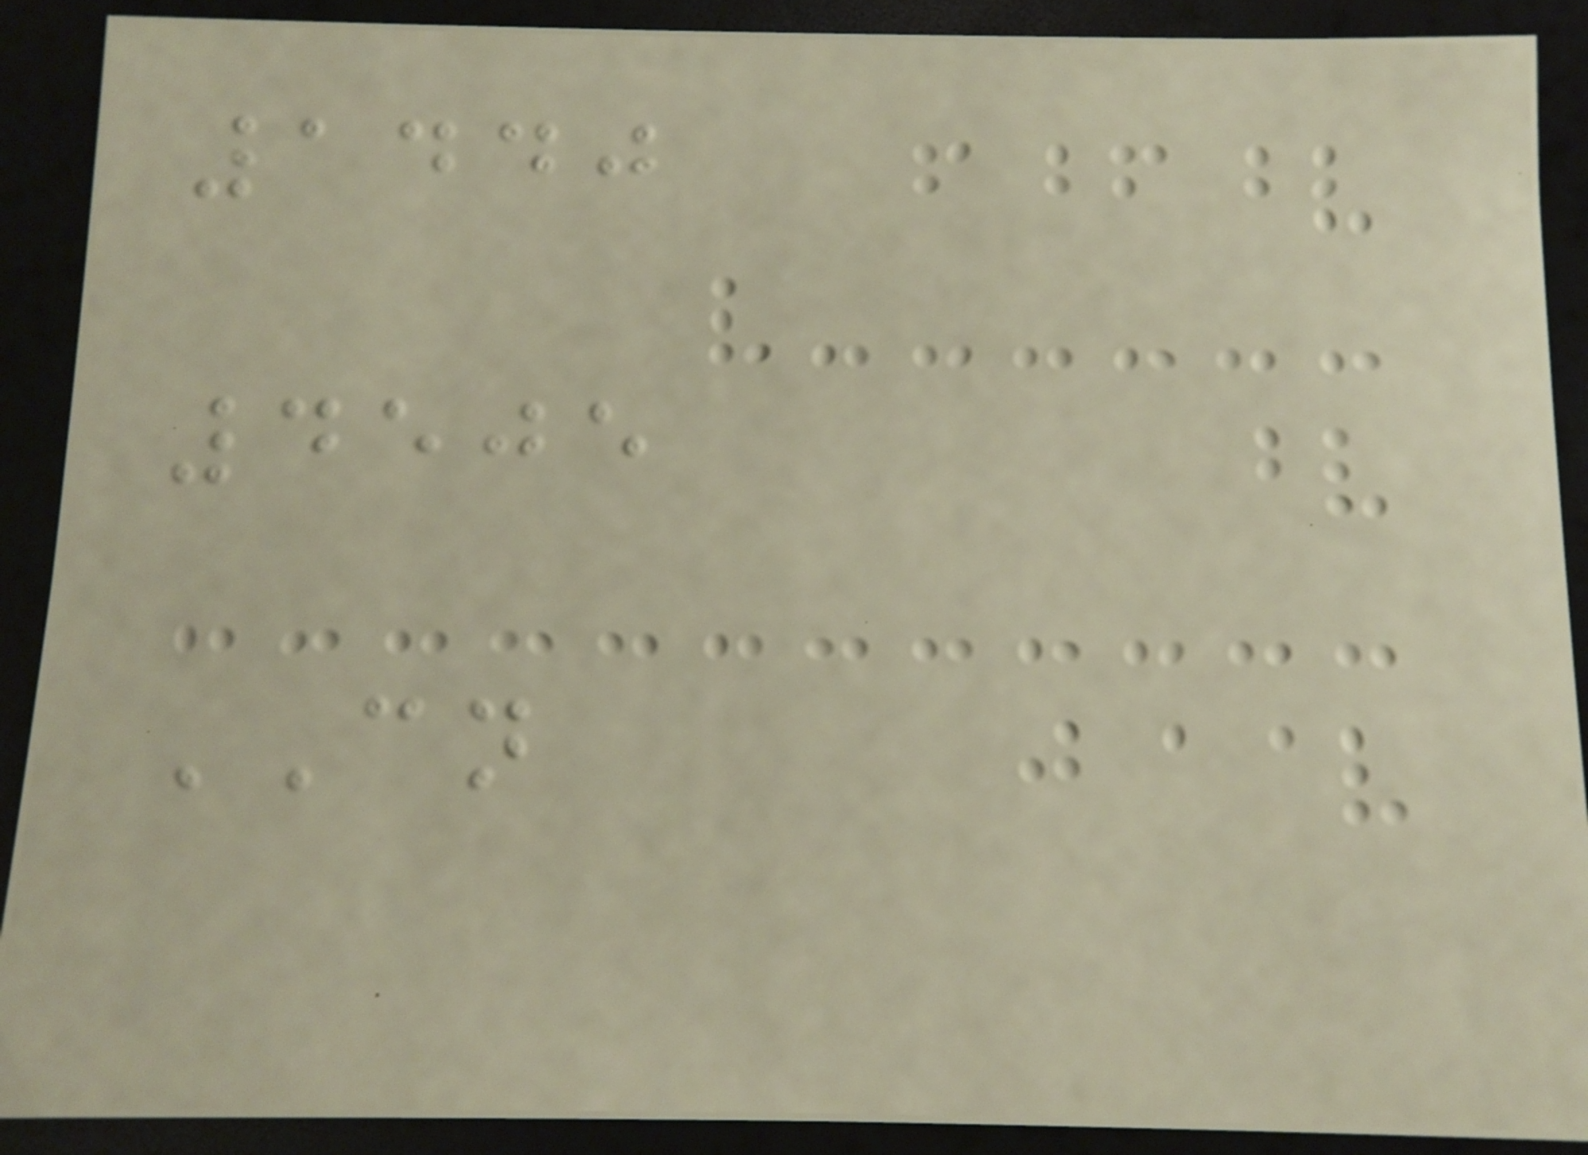1440
4505
CN
